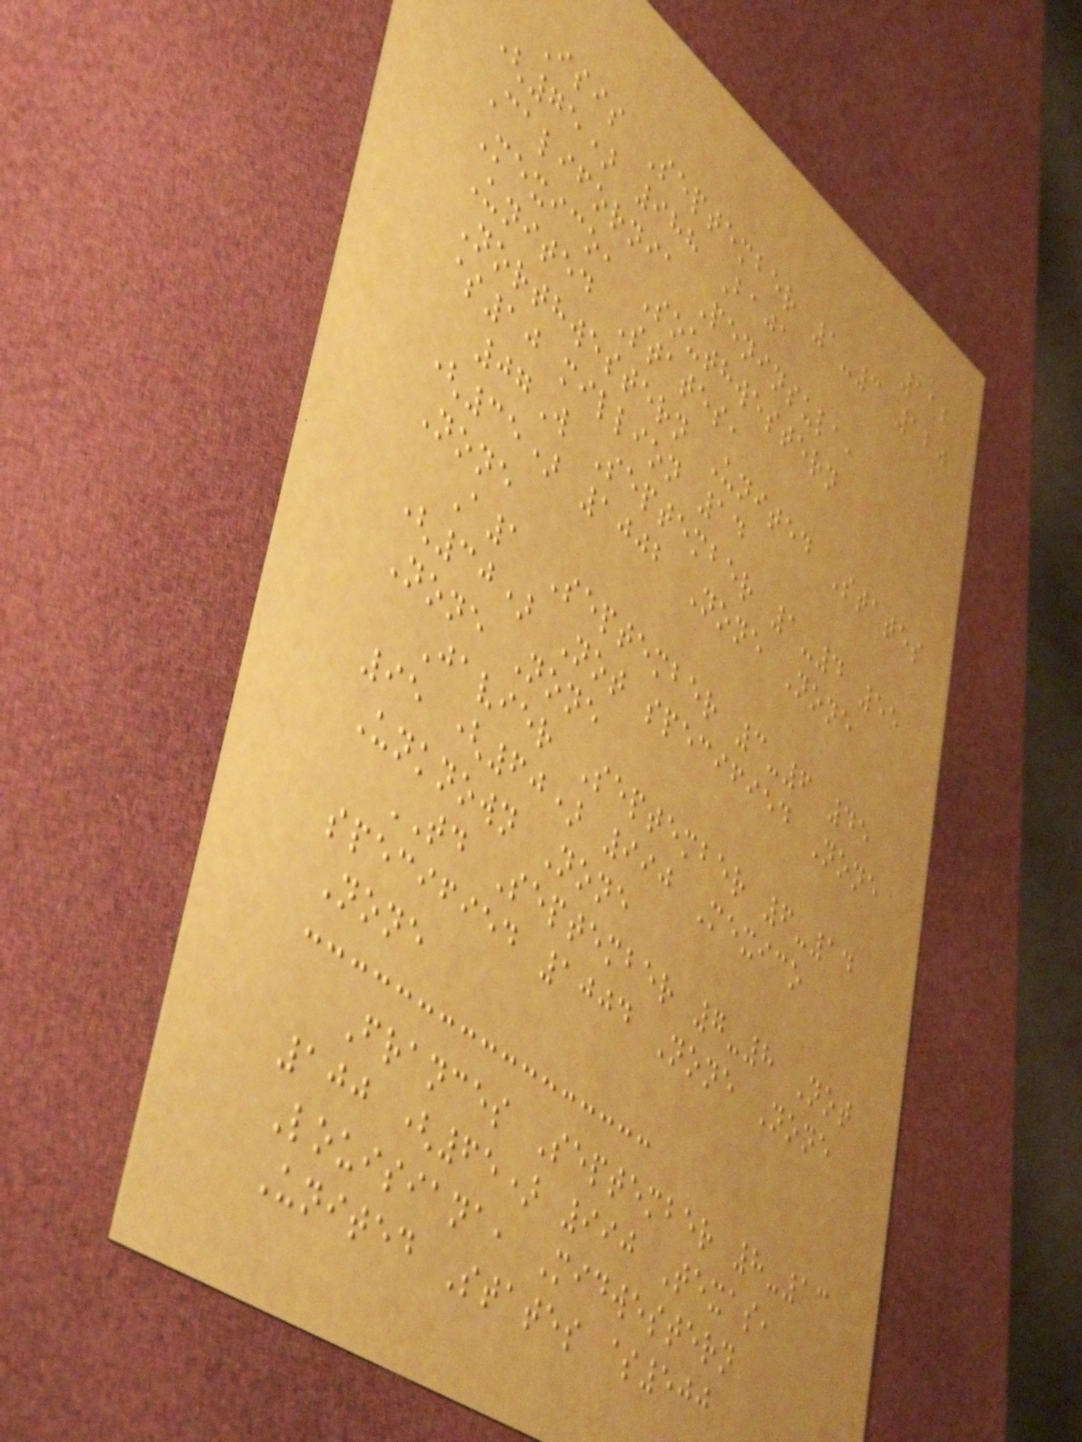112
Isis September 1-3 120
(75) 988 Baja
California Peninsula,
Mexico, Southwestern
United States,
Northwestern United States
$10 million 14
07W September 1-4 55
(35) 1002 None None
None
A1 September 3-6 45
(30) Not specified None
None None
Javier September 6-14
95 (60) 990 Mexico
Unknown None
TD September 7-8 Not
specified 1004 None None
None
Frances September 8-13
100 (65) 990 Texas,
Louisiana, Midwestern
United States $500
